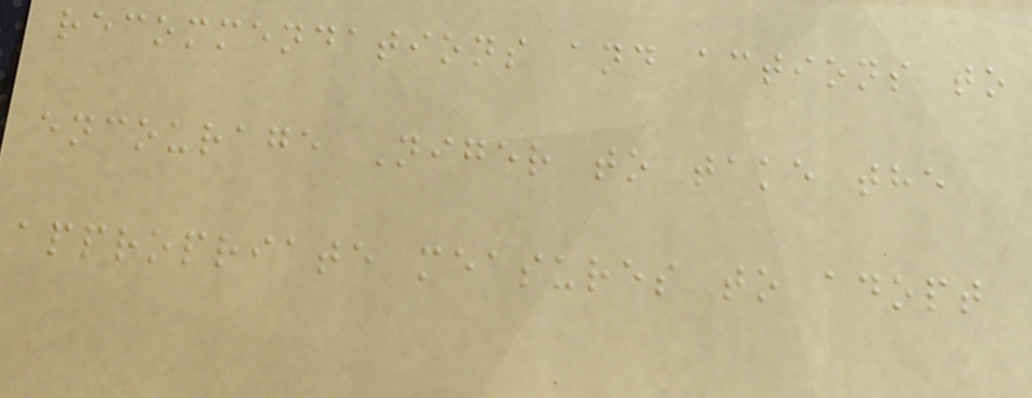recommendations and actions to
encourage Niger to take the
appropriate measures to adopt
